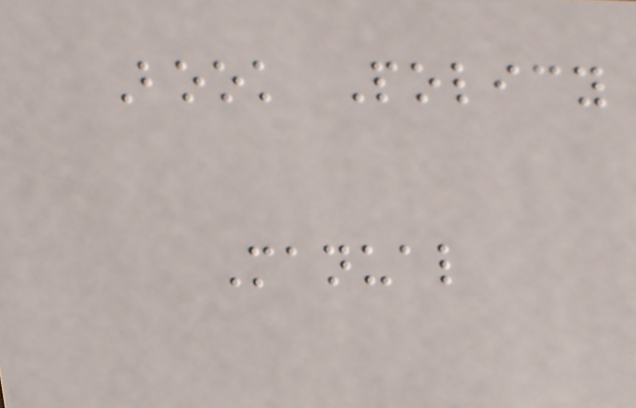Book Policy
Manual
